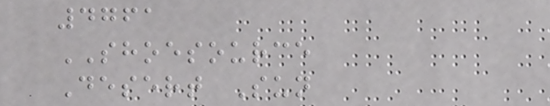4761
SHOESOURCE
Desert Sun
